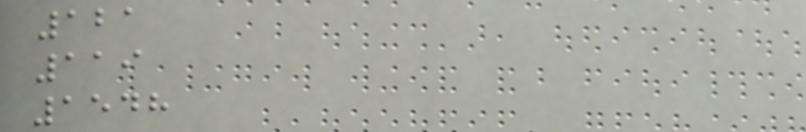121
119
1548
